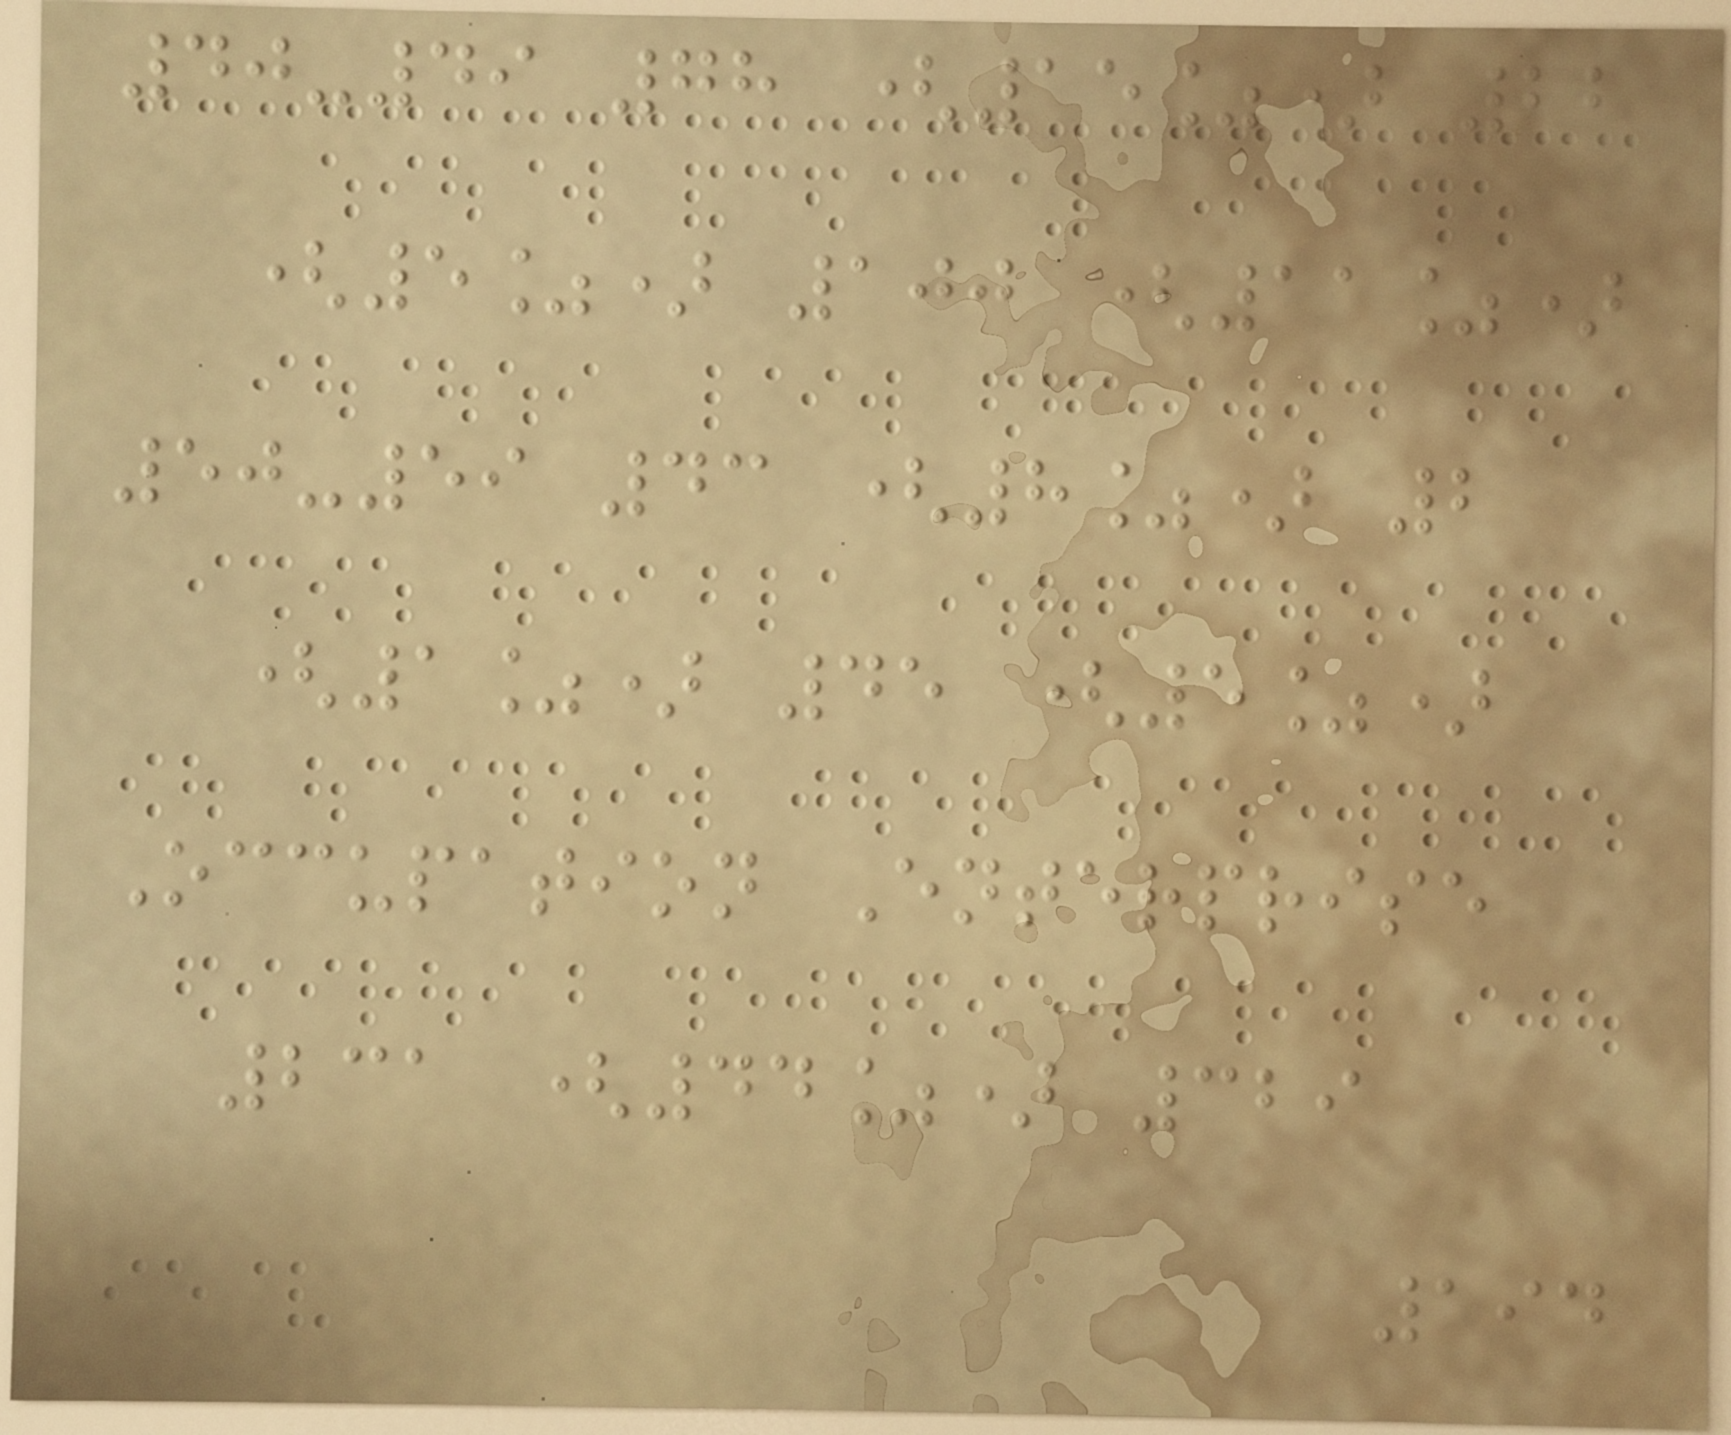40-49 78 (15%) 22
(5%) 100 (11%)
50-59 43 (8%) 2
(1%) 45 (5%)
Occupation Enterprise
231 (44%) 329
194
